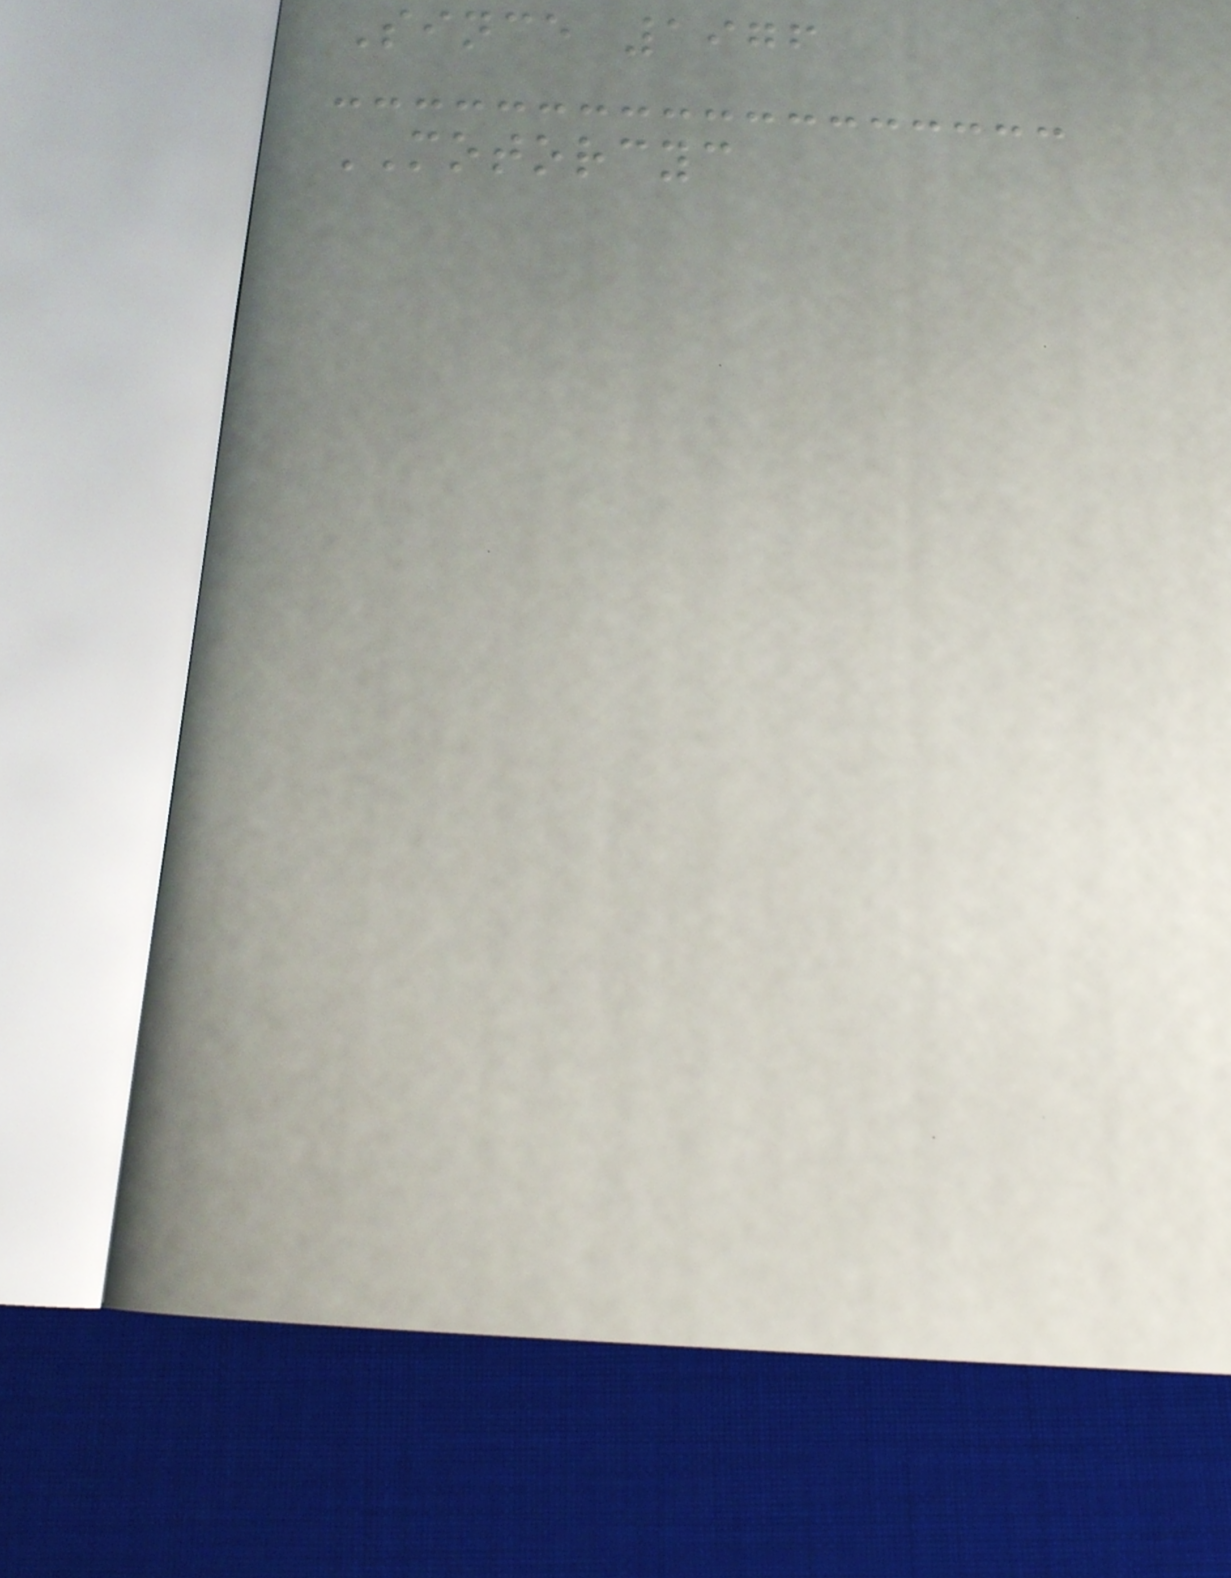Since 1976
MOTORCYC
